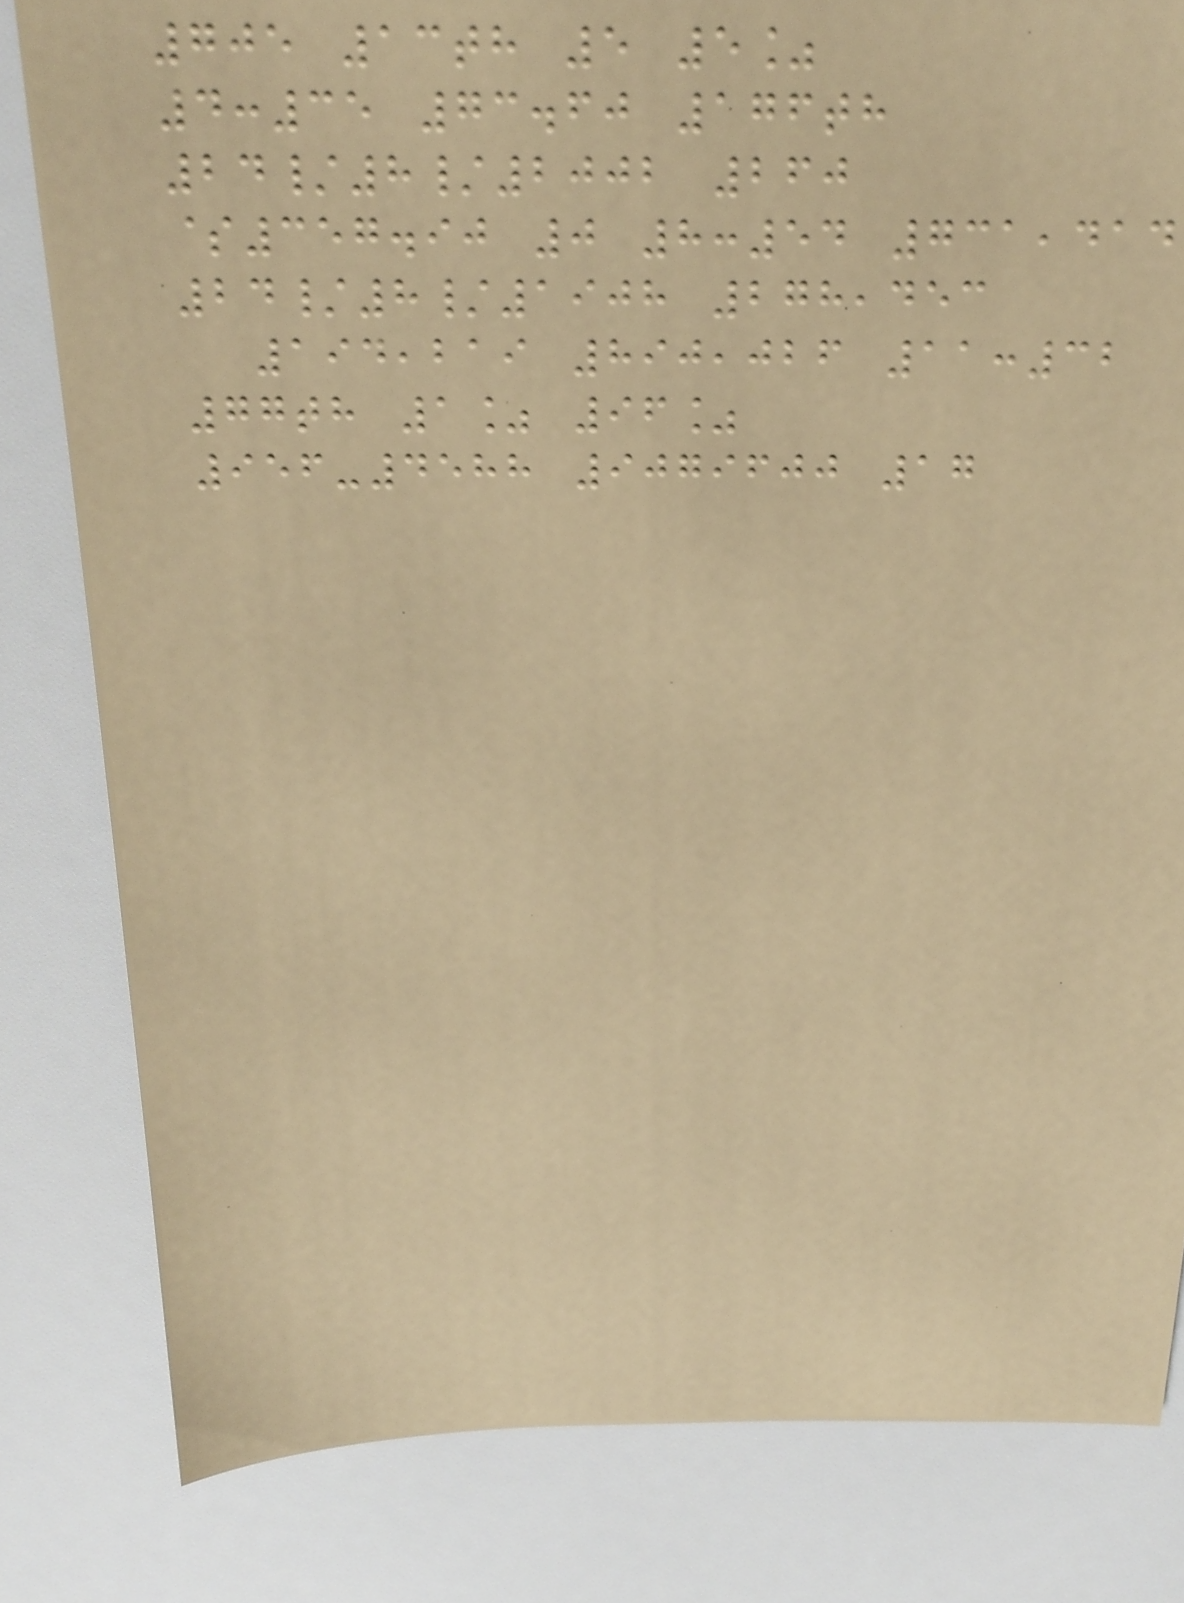705 13th 5 5%
4:35 73.60 176th
24/8/2002 260
$357.90 0 8:54 731,414
24/8/1908 278,453
194,219 890,026 11:32
77th 1% 96%
956-4588 9079600 17
